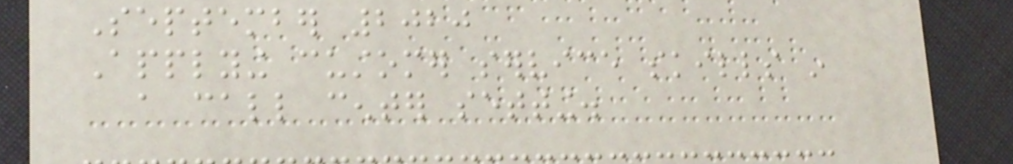September 2020
Applying customer service skills in
a call center setting.
